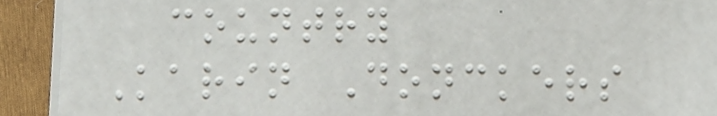country
Karin Donckers
